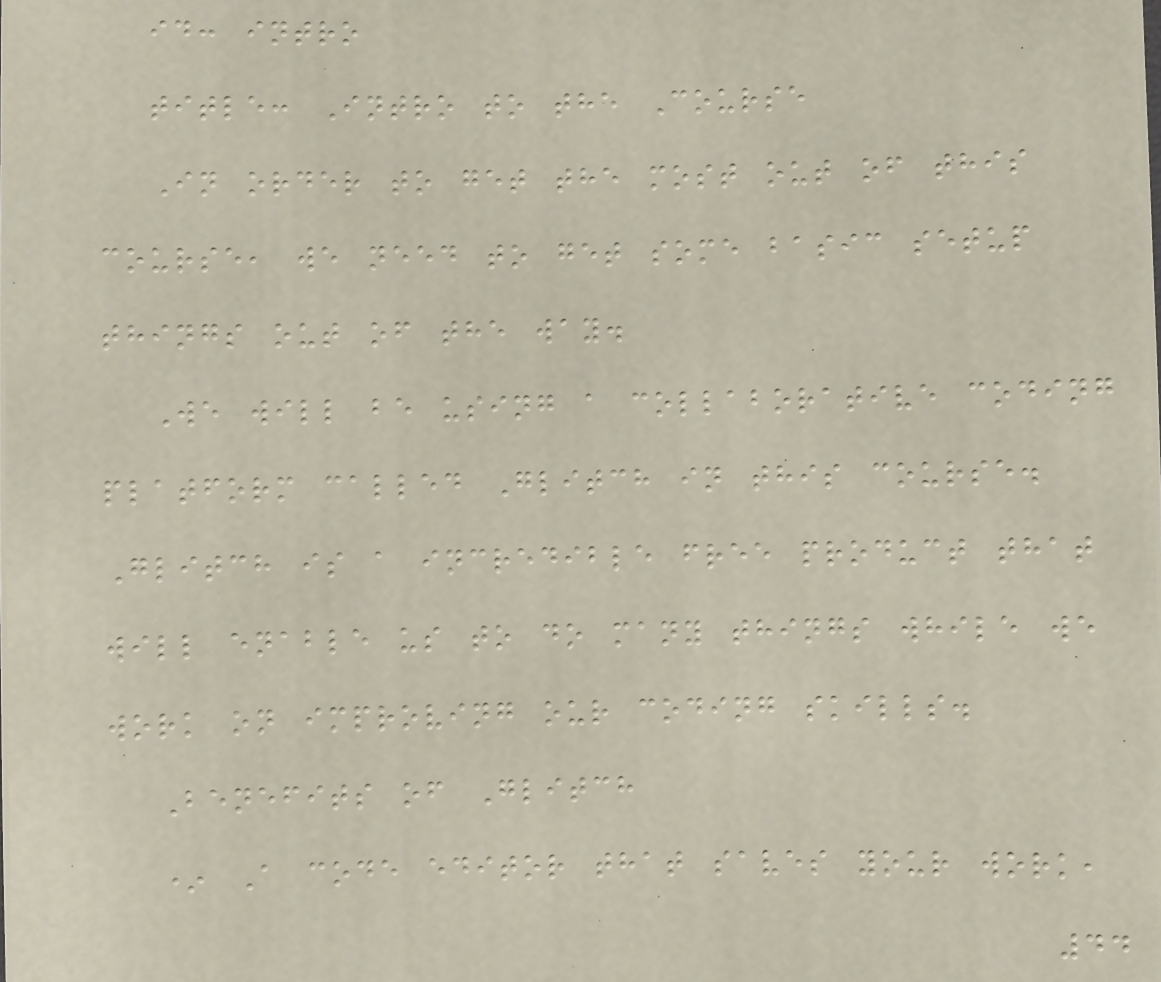id: intro
title: Intro to the Course
In order to get the most out of this
course, we need to get some basic setup
things out of the way.
We will be using a collaborative coding
platform called Glitch in this course.
Glitch is a incredible free product that
will enable us to do many things while we
work on improving our coding skills.
Benefits of Glitch
* A code editor that saves your work,
44
